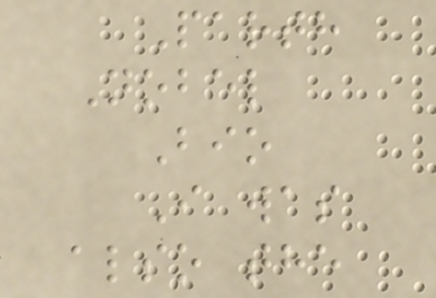Parth
Nobel
Bio
I was
also the
